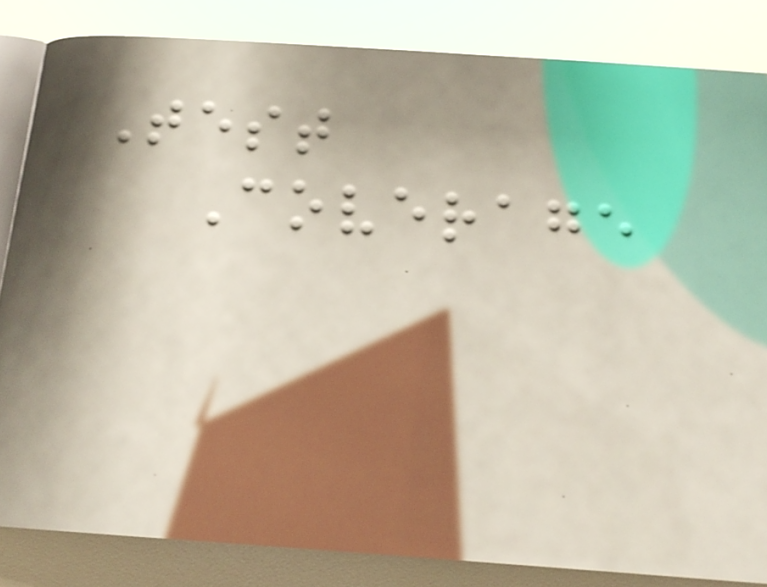Test
Coverage
